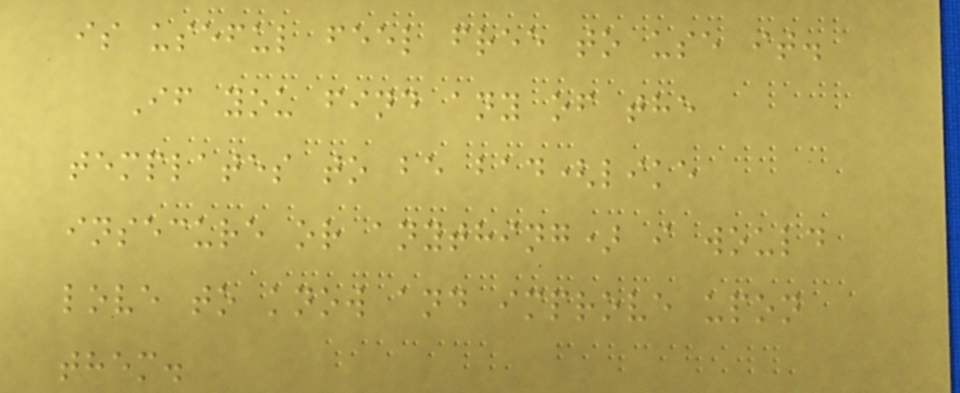is useful feel free to use it.
If you find any of the
templates to be bad(like
insecure or anything) i would
love to know and improve upon
them.
